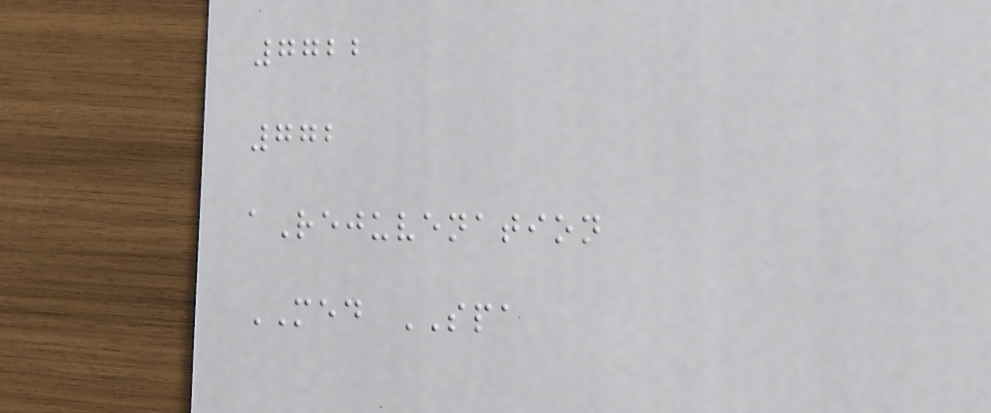7722
772
aRejuvenation
MED SPA
